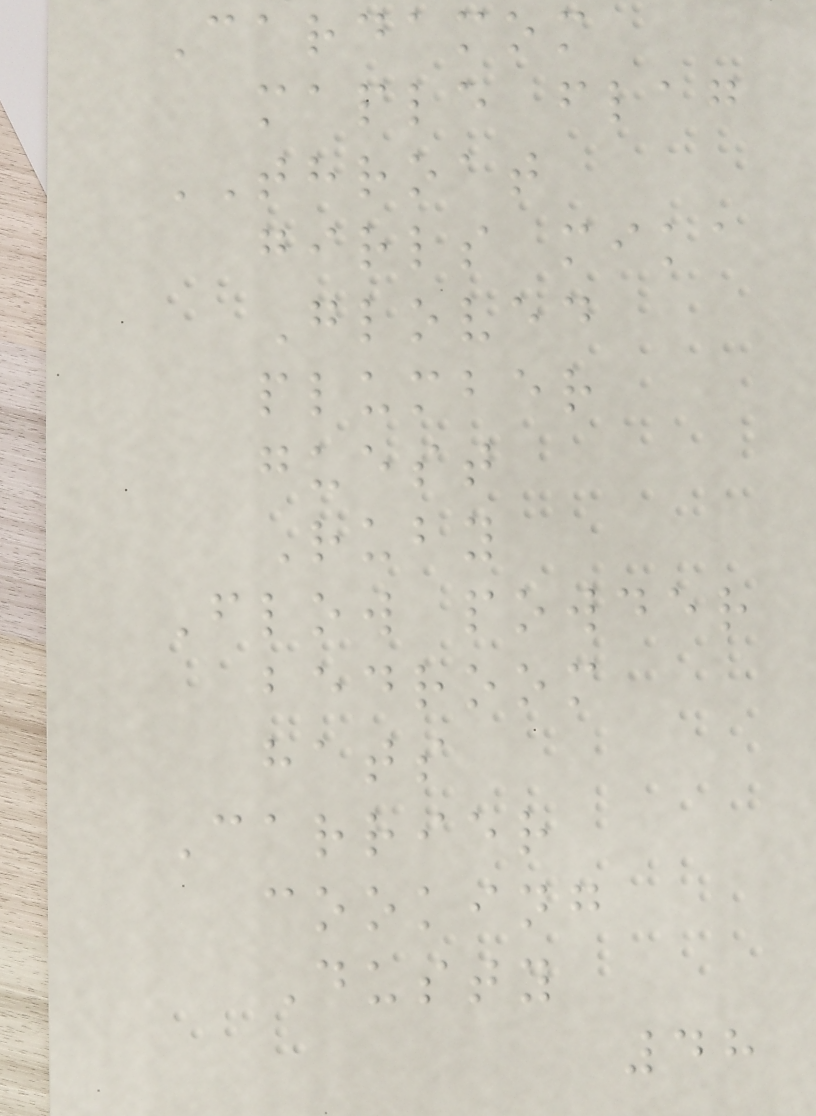Cardamom
maple flag
THROAT
girls mika
Gloved
plumber
guest
Ruby
Flow powder
bedroom
hats
Carrier
cooking
Dusty
48
